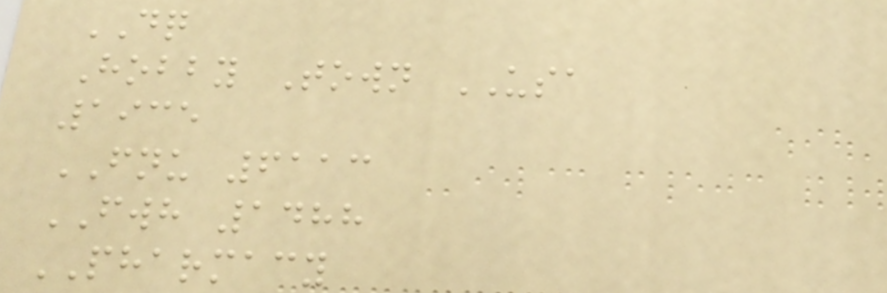DQ
Hobby Town USA
1935
FNU 6113
FWH 1488
PHARMACY
